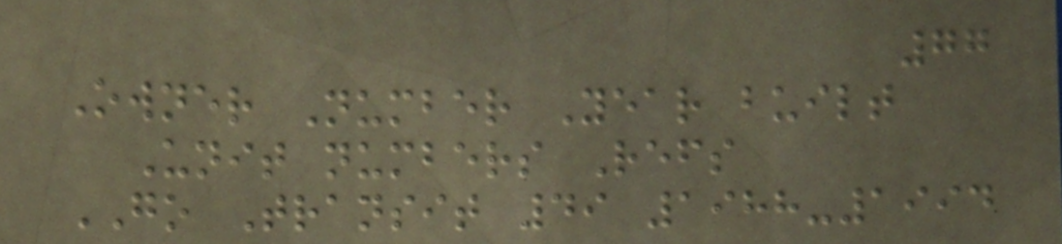77
Owner Number Year built
Unit numbers Refs
GO Transit 49 1988-1994
